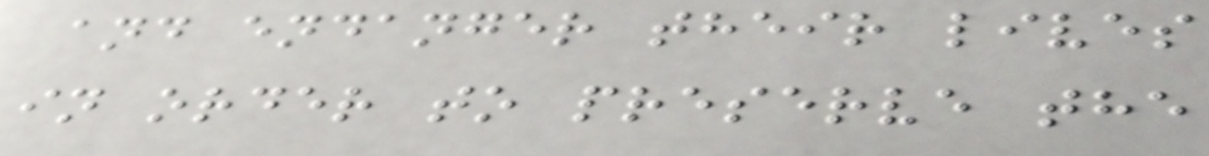and endanger their lives
in order to preserve the
